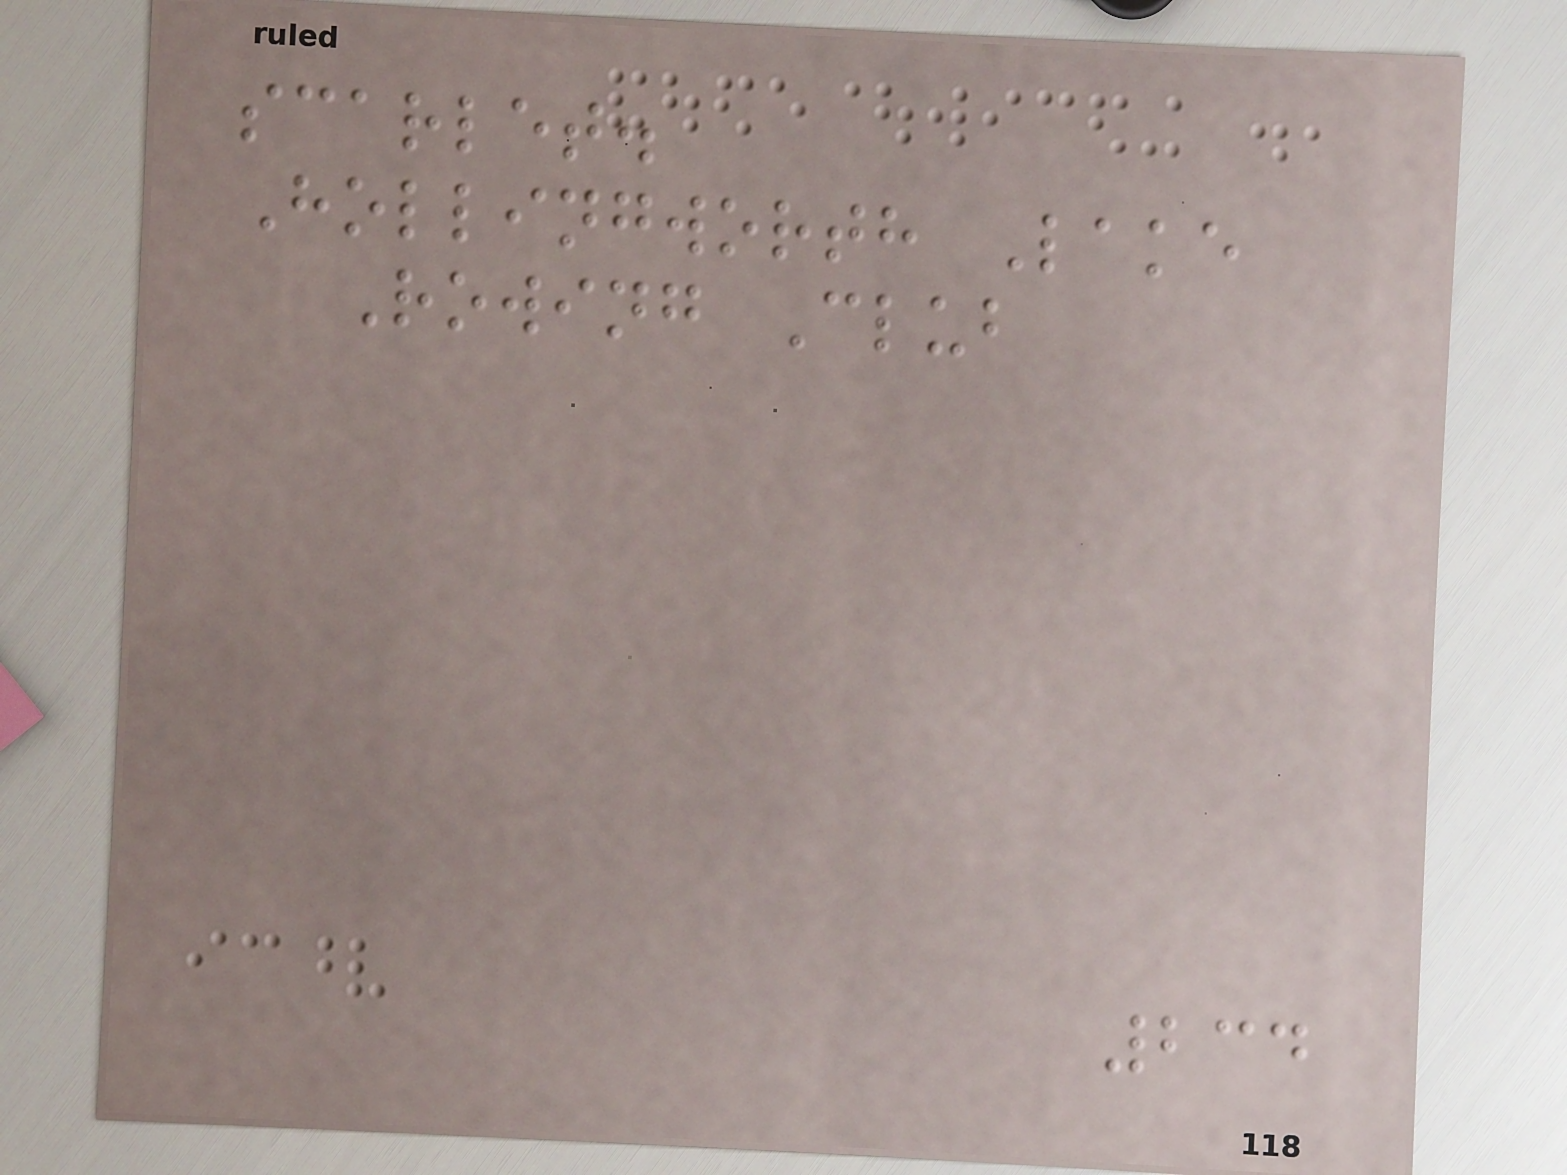scarlet.
Hollingworth Lake
Rowing Club
234
